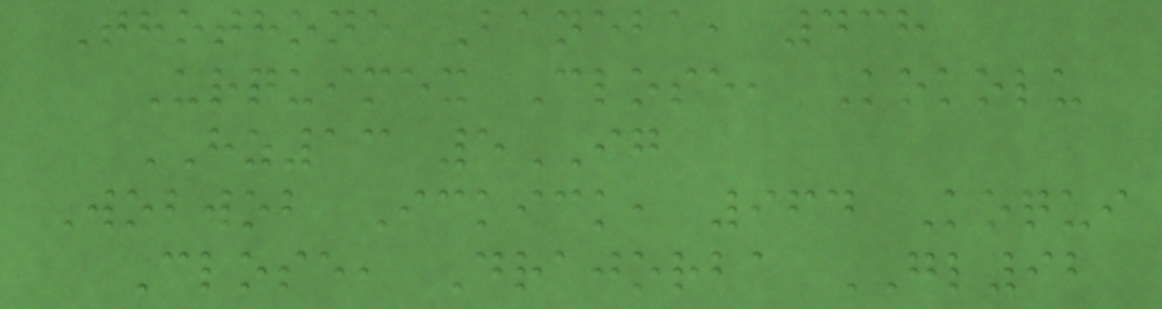Thothone Baneba, 438
Urquimex Close, Kokolu
HZ13 5IG
Wobwob Ickick, 964 Koqui
Close, Drajorba GL92
